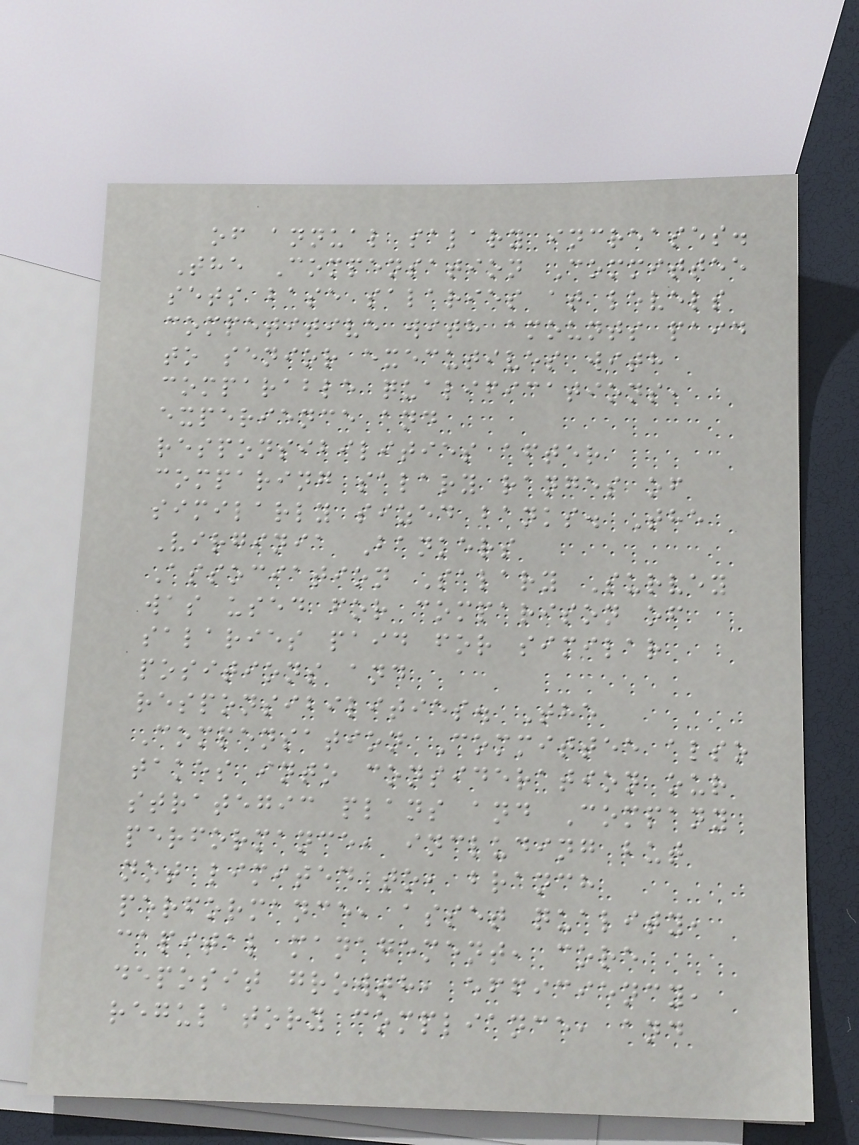of annual salary increases.
The Compensation Committee
sets base salaries at levels
competitive with amounts paid
to senior executives with
comparable qualifications,
experience and
responsibilities after
comparing salary ranges of
similarly sized banks. The
Virginia Bankers
Association Salary Survey
was used for comparison of
salaries paid for similar
positions and
responsibilities. The
Compensation Committee also
takes into consideration our
strategic plans and Company
performance, including but
not limited to, branch
performance, asset quality,
capital management, core
deposit growth, efficiency,
regulatory compliance, and
